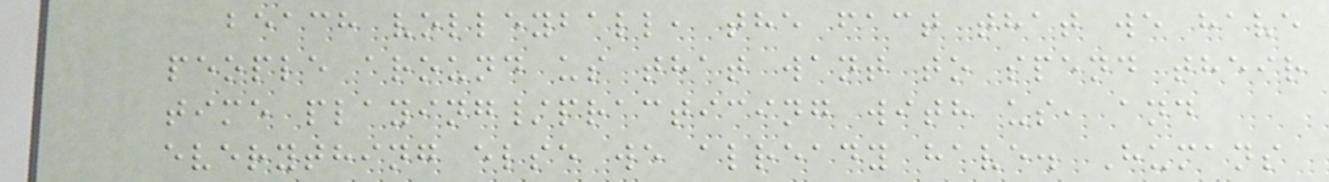beach volleyball, the fact that we have
people around us that want to spend their
time playing/practicing with us, and
everything else we already have. Humans
